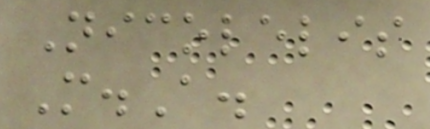Nicolelis
M.A.
